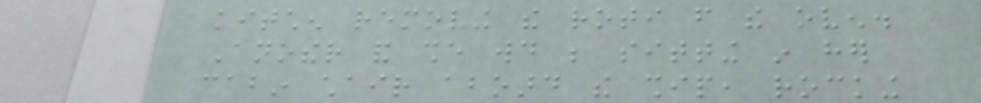kitchen removing the roti from the oven.
Another and she would be sitting in her
cabin chair aboard the ship, rocking
